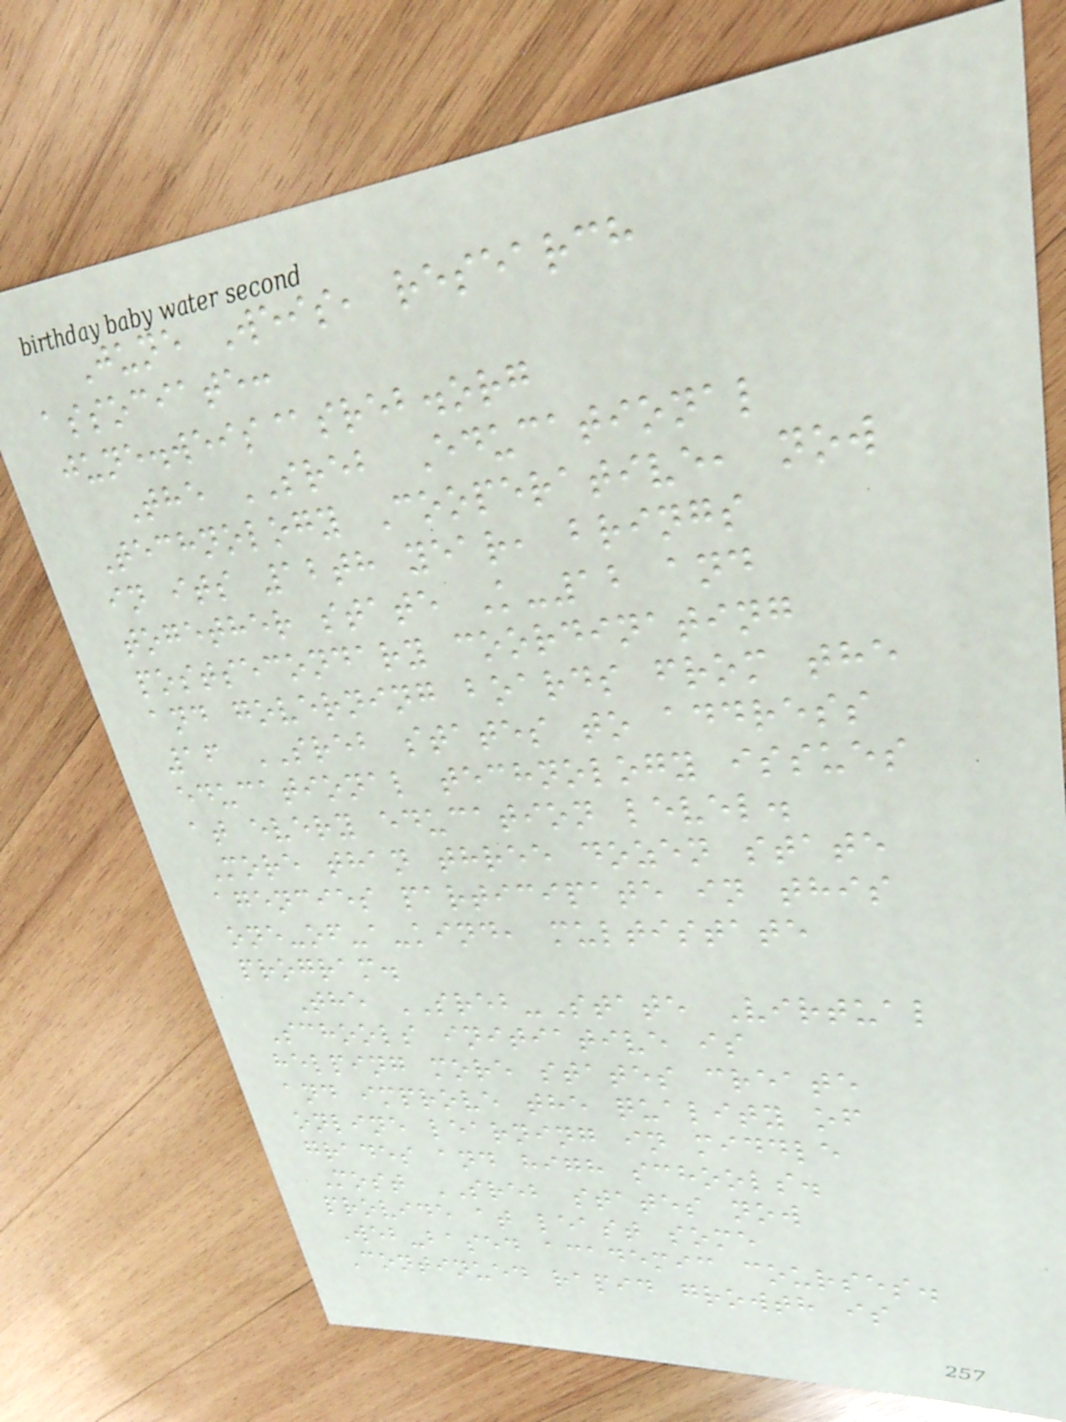June Weis, research
associate:
june.weis@sreb.org
The SREB Educational
Technology Cooperative, now
in its 12th year, brings
together state K-12 and
postsecondary coordinating
and governing boards from the
16 SREB states to address
educational technology issues
at every education level.
More than three dozen state
agencies participate in this
one-of-a-kind, multistate
program.
The SREB-State Virtual
Schools initiative is
helping more states create
and improve the quality of
online learning in middle
grades and high schools.
Most SREB states now
provide at least some
Web-based academic courses.
Continued rapid growth is
